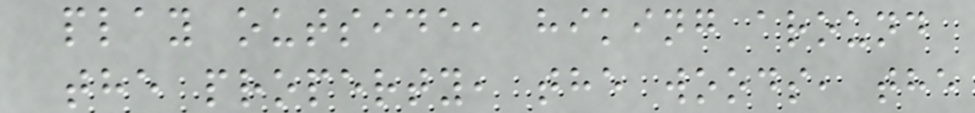play outside, hiking around
the property, the woods, the
